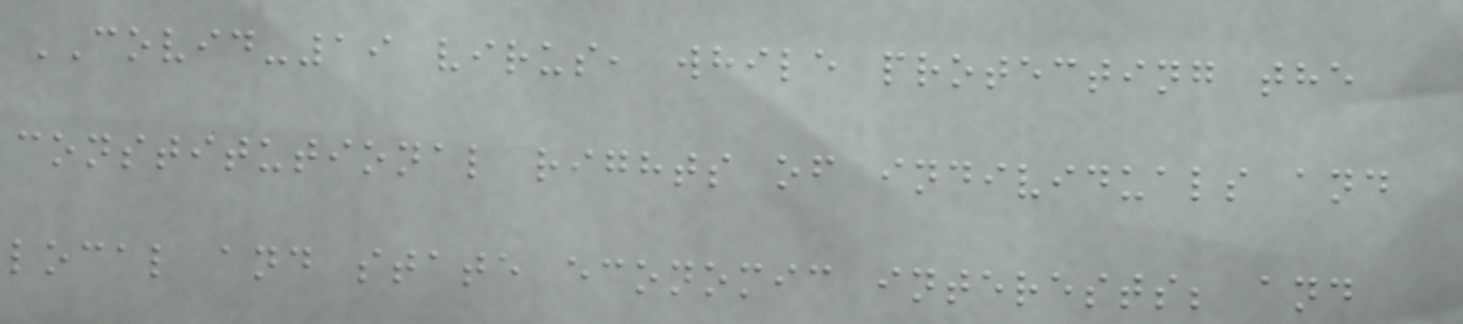COVID-19 virus, while protecting the
constitutional rights of individuals and
local and state economic interests; and
